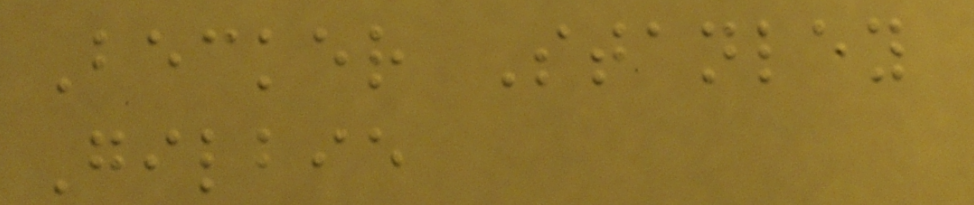Becker Stanley
Gilbie
